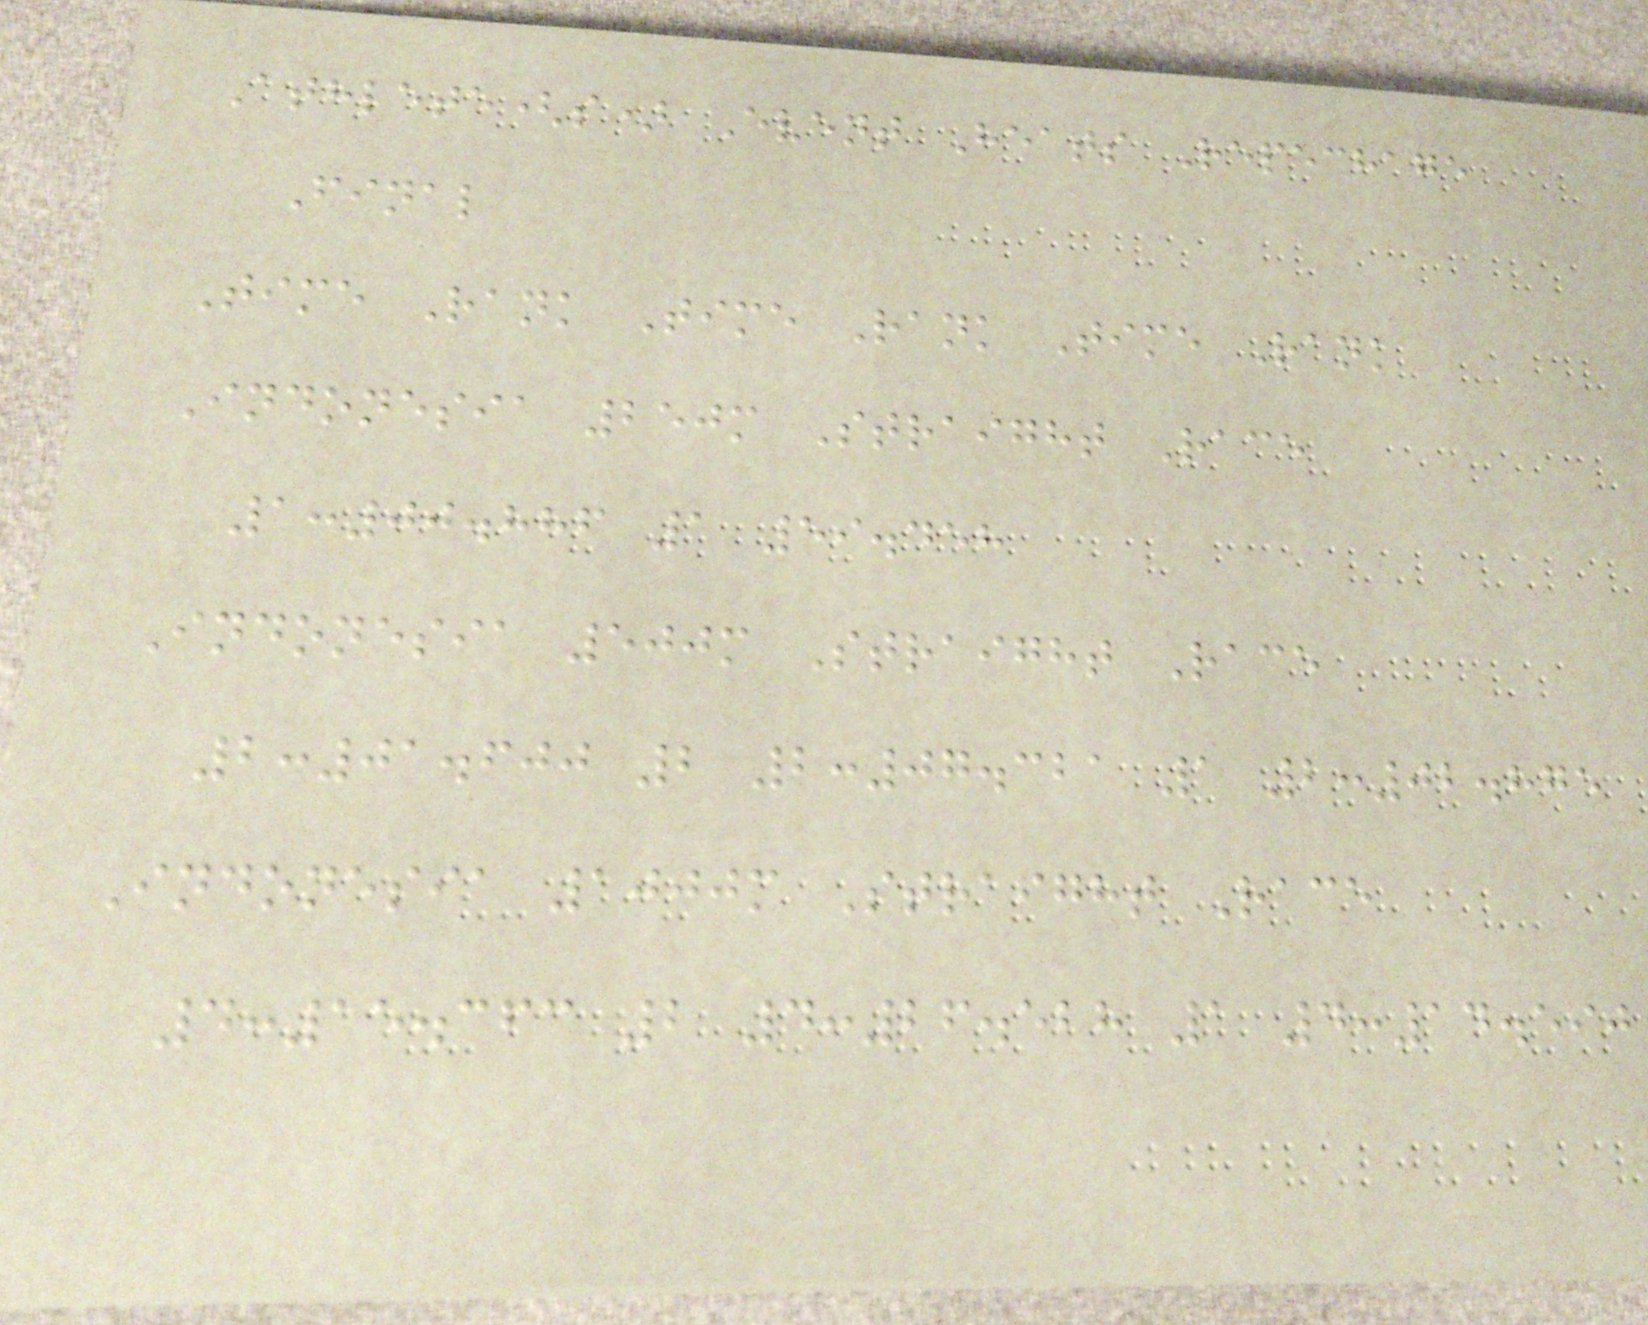Athlete(s) Event Heats Repechage
Final
Time Rank Time Rank Time Rank
Indonesia 250m Straight Race
1:00.886 1 59.458
Indonesia 500m Straight Race
2:01.600 2 2:07.321 1 2:02.875
Indonesia 1000m Straight Race
4:15.363 2 4:26.528 1 4:14.590
